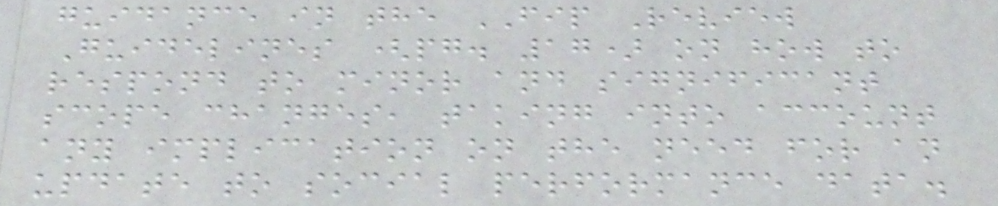guidance in the FIP Review
Guidelines (pg. 17) on how to
respond to minor and significant
scope changes, taking into account
any implication on the need for an
update to social performance data.
